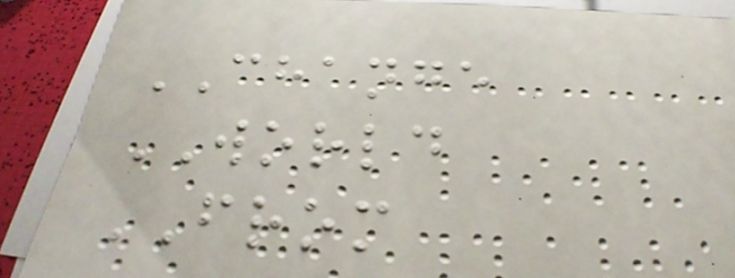CHANGE
WORLD
FROM
